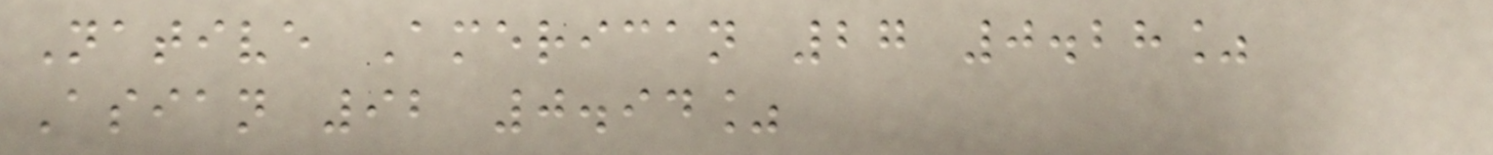Native American 27 0.28%
Asian 92 0.94%
